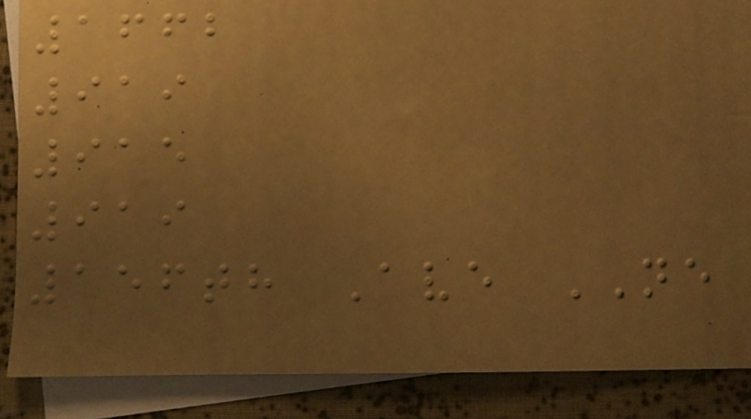1662
919
915
919
156th Ave NE
